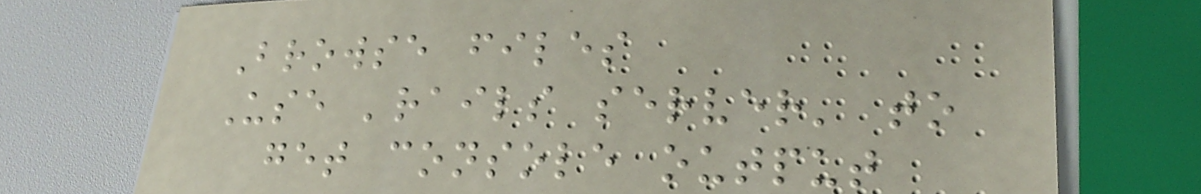Browse files
Use 'rails server' to
get console output
